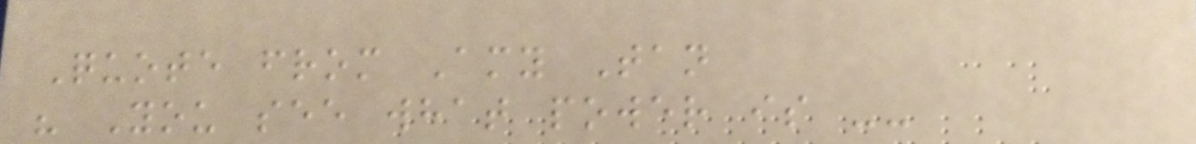Quote from Amy Tan
" You see what power is --
